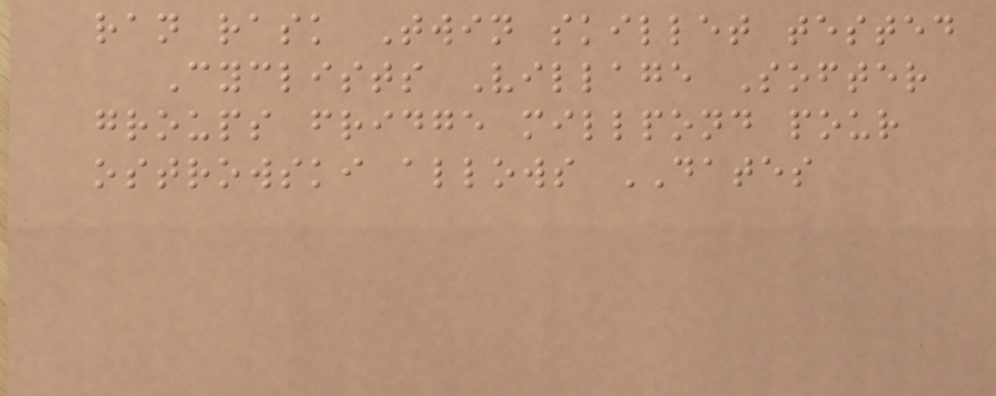ran rask Twin skillet tested
Cyclists Village Softer
groups fridge millpond pour
ostrowski allows DATES
